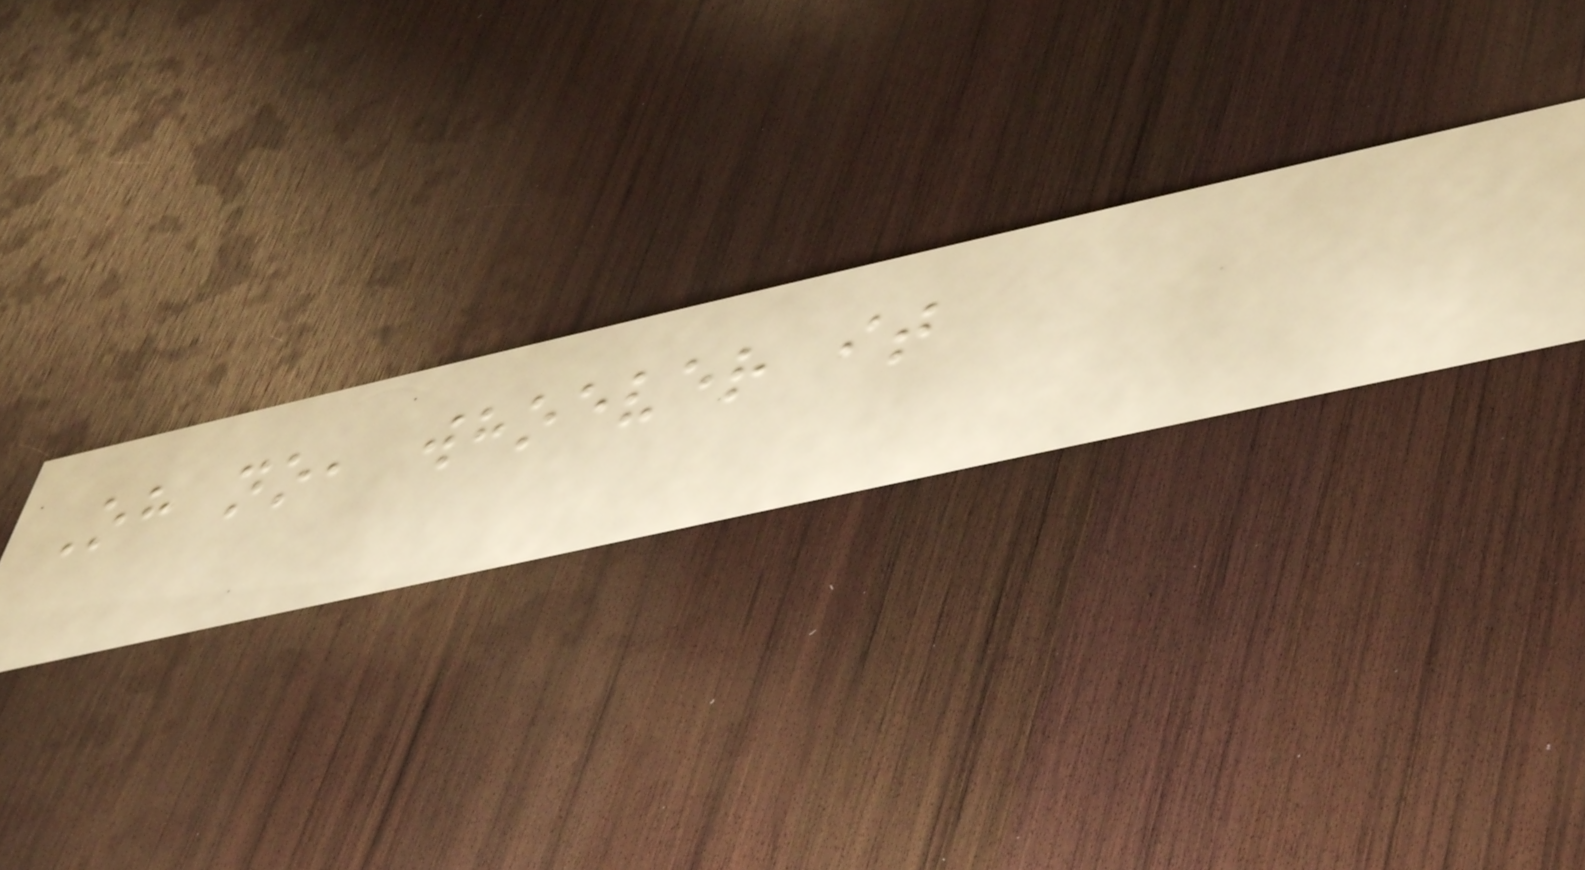Oh no, whoever it
